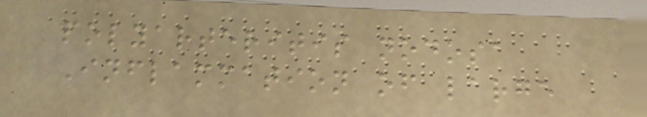polyarteritis nodosa
Inflammation of large
